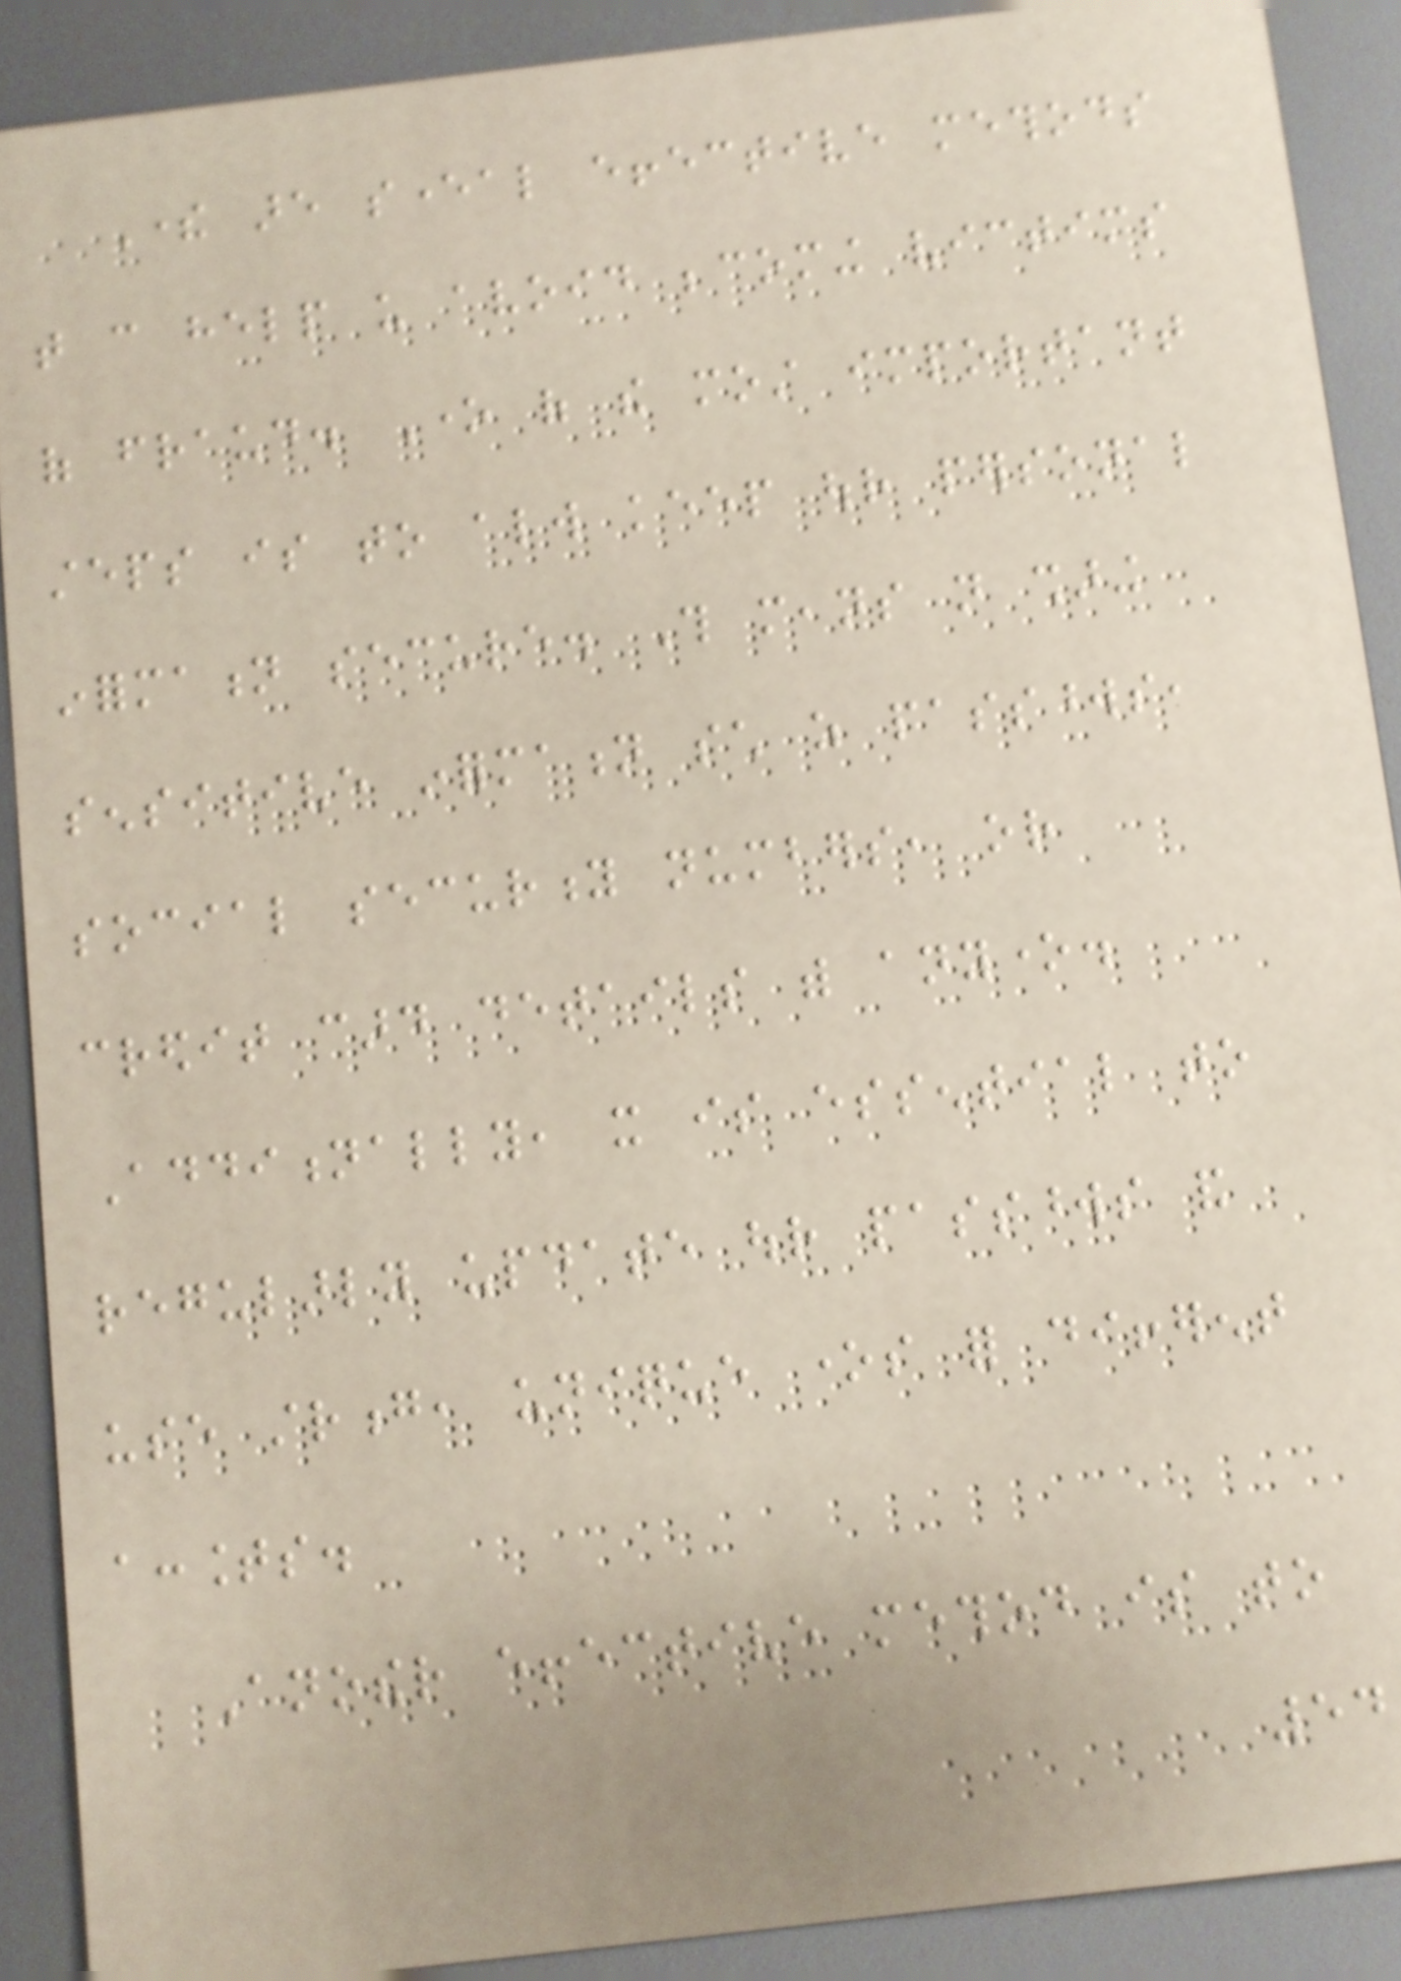There are several effective methods
that can help us avoid becoming victims
of fraud. One of the most important
steps is to always keep our personal
information secure. This means not sharing
sensitive information such as passwords,
social security numbers, or
credit card details with anyone.
Additionally, it is essential to
regularly update our passwords and
use strong, unique ones for different
accounts.
Another effective method is to
54
